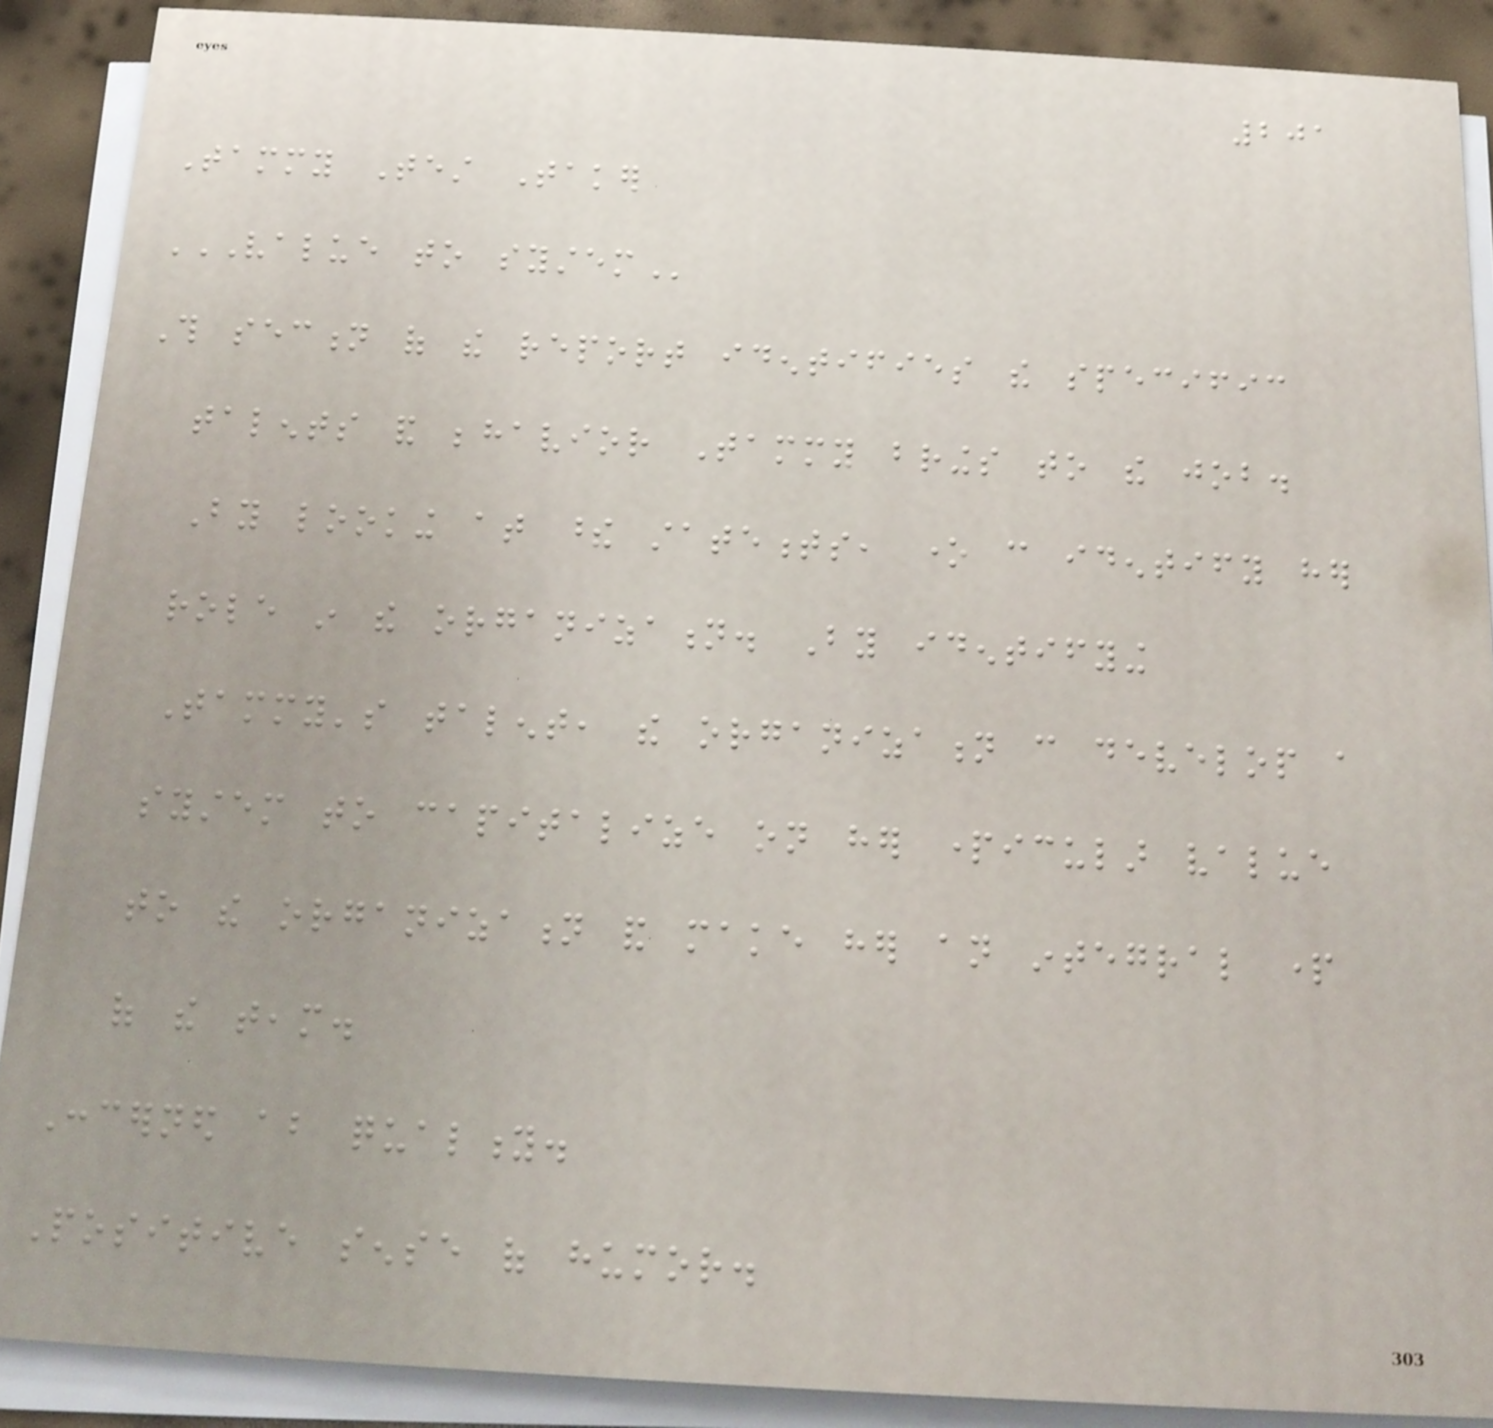201
Tammy Test Taker
VALUE TO SYSTEM
This section of the report identifies the specific
talents and behavior Tammy brings to the job.
By looking at these statements, one can identify her
role in the organization. By identifying
Tammy's talent, the organization can develop a
system to capitalize on her particular value
to the organization and make her an integral part
of the team.
Concerned about quality.
Positive sense of humor.
